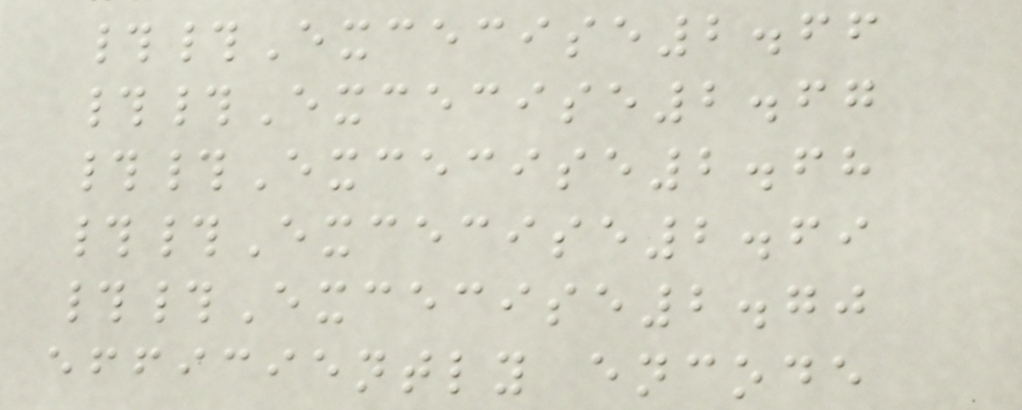##Excecise2.66
##Excecise2.67
##Excecise2.68
##Excecise2.69
##Excecise2.70
efficiently encode
